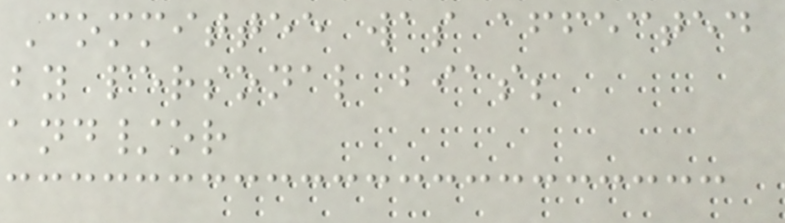Committee was affected
by personal bias;
and/or
